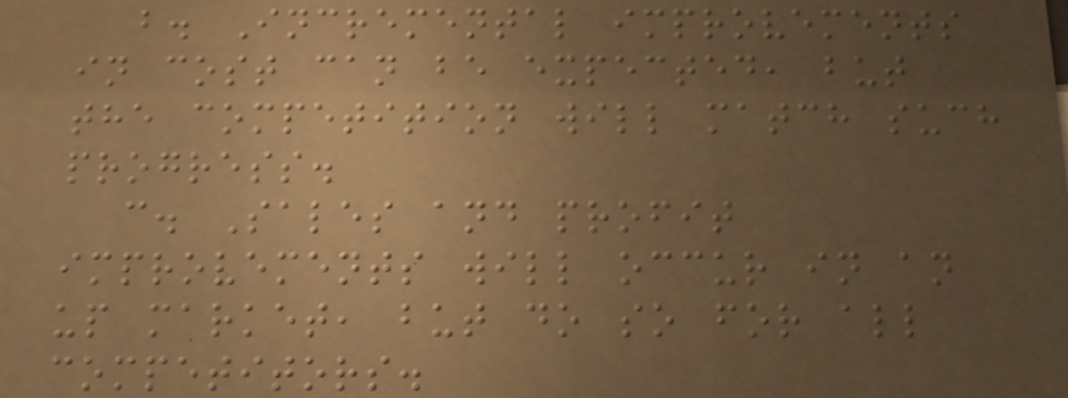b. Incremental improvements
in cost can be expected, but
the competition will match such
progress.
c. Sales and profit
improvements will occur in an
up market, but do so for all
competitors.
